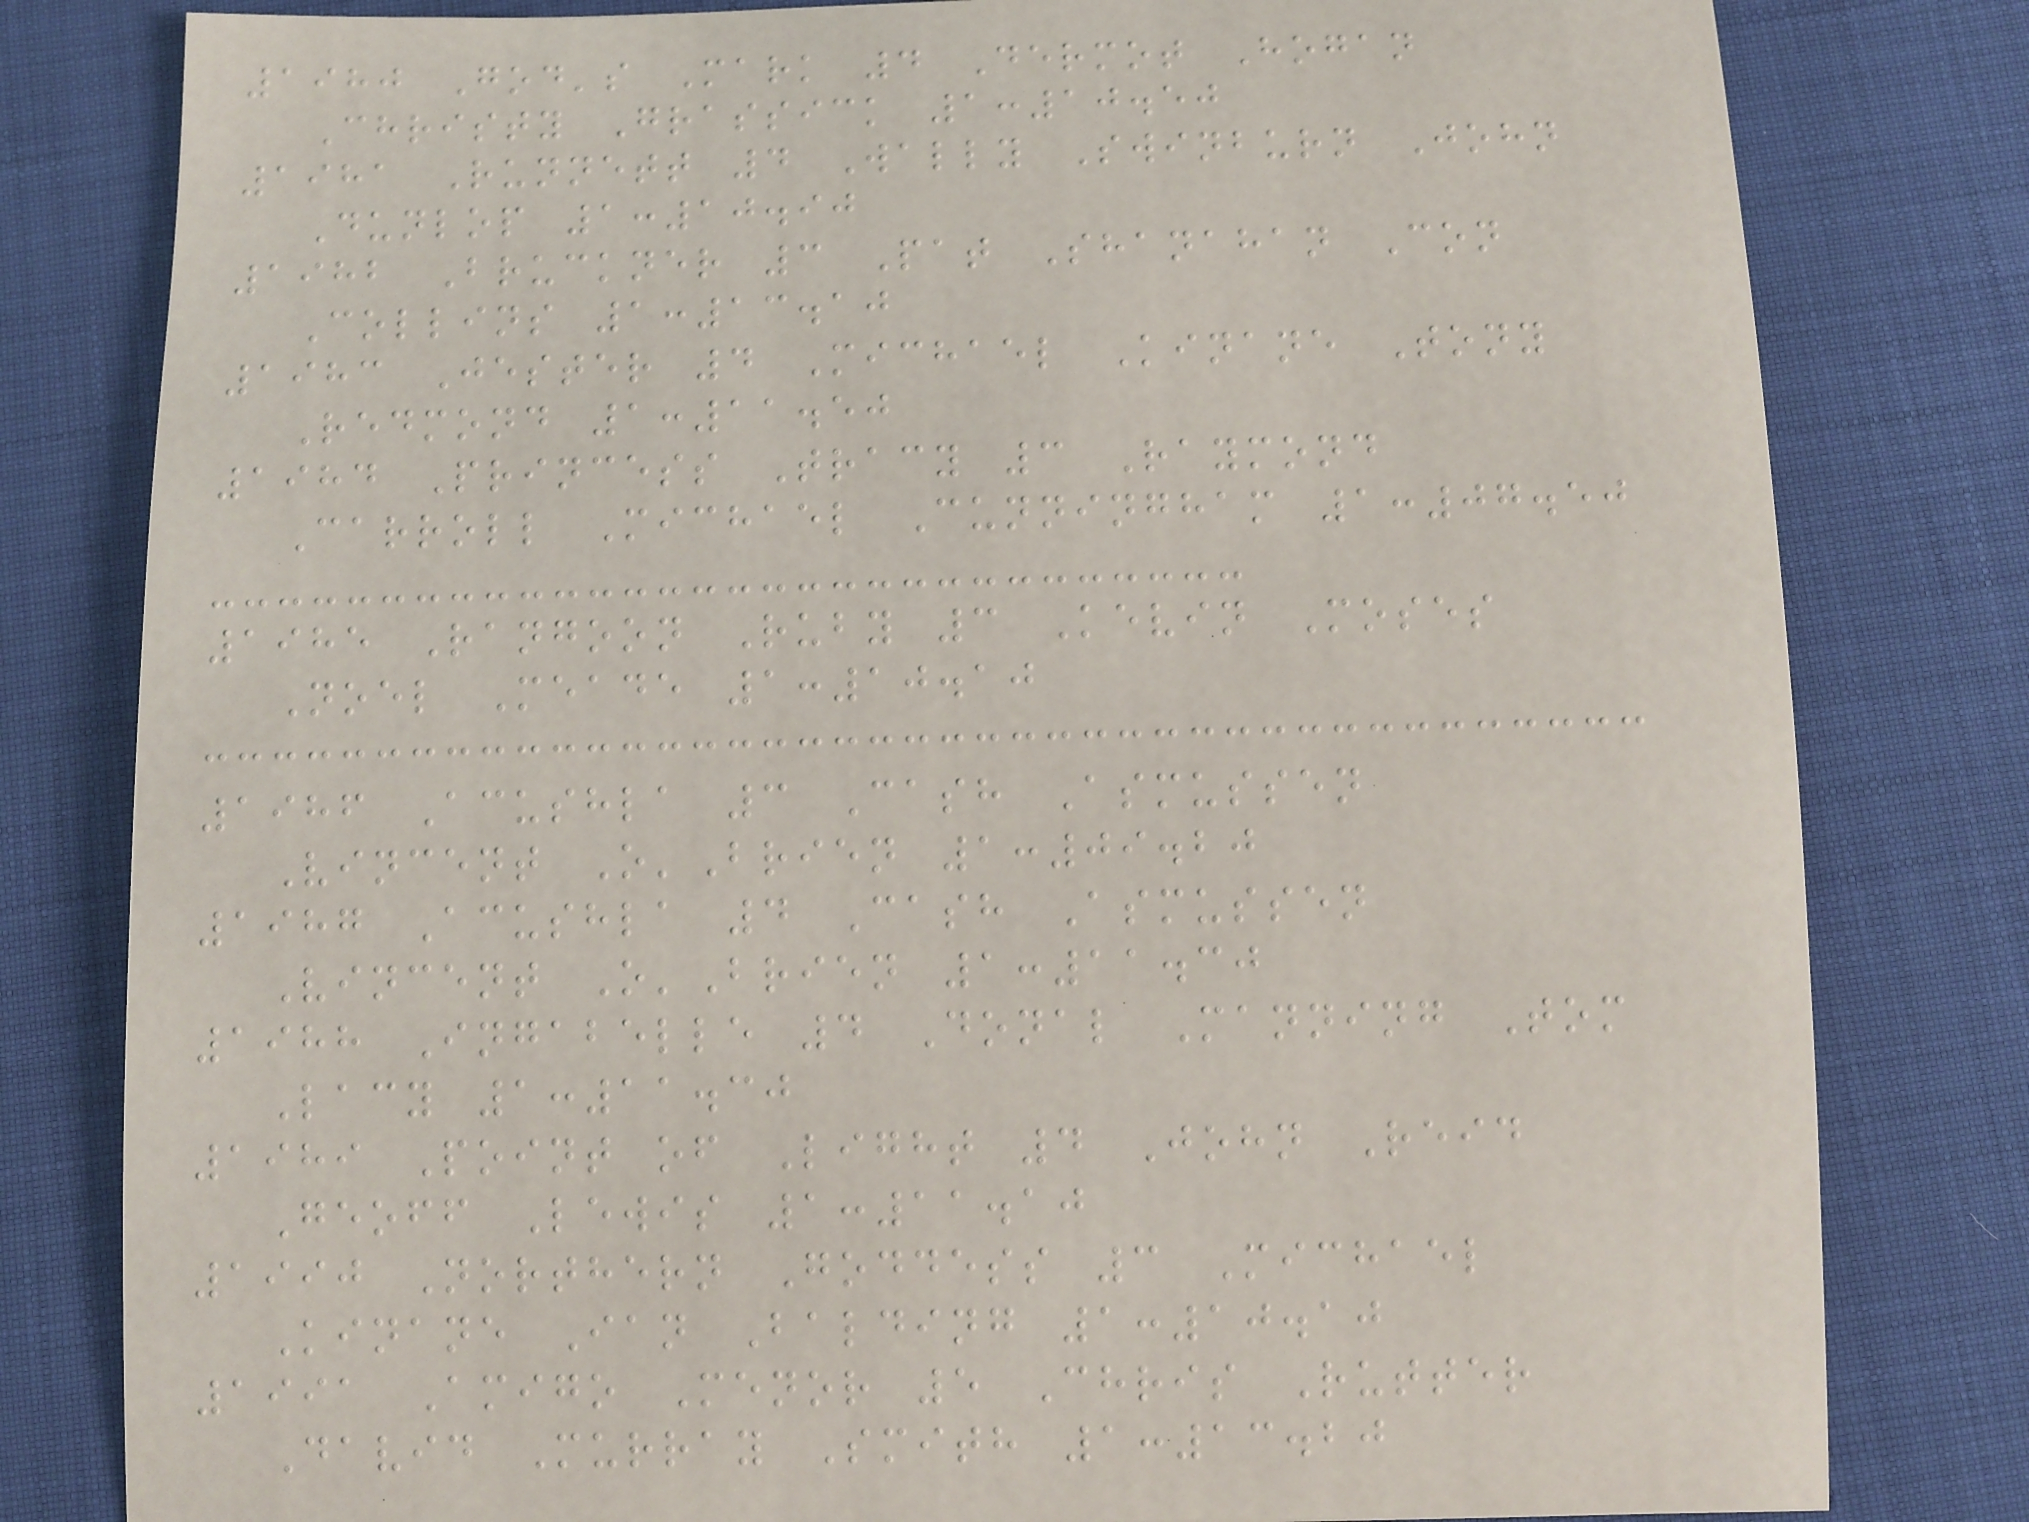1980 God's Mark 4 Dermot Hogan
Christy Grassick 1:10.50
1981 Runnett 4 Wally Swinburn John
Dunlop 1:10.90
1982 Bruckner 3 Pat Shanahan Con
Collins 1:13.10
1983 Jester 4 Michael Kinane Tony
Redmond 1:11.50
1984 Princess Tracy 3 Raymond
Carroll Michael Cunningham 1:07.50
1985 Rangoon Ruby 3 Kevin Moses
Noel Meade 1:10.10
1986 Acushla 3 Cash Asmussen
Vincent O'Brien 1:09.20
1987 Acushla 4 Cash Asmussen
Vincent O'Brien 1:11.30
1988 Ingabelle 4 Donal Manning Tom
Lacy 1:11.30
1989 Point of Light 4 John Reid
Geoff Lewis 1:11.10
1990 Northern Goddess 3 Michael
Kinane Ian Balding 1:10.10
1991 Amigo Menor 5 Chris Rutter
David Murray Smith 1:13.20
